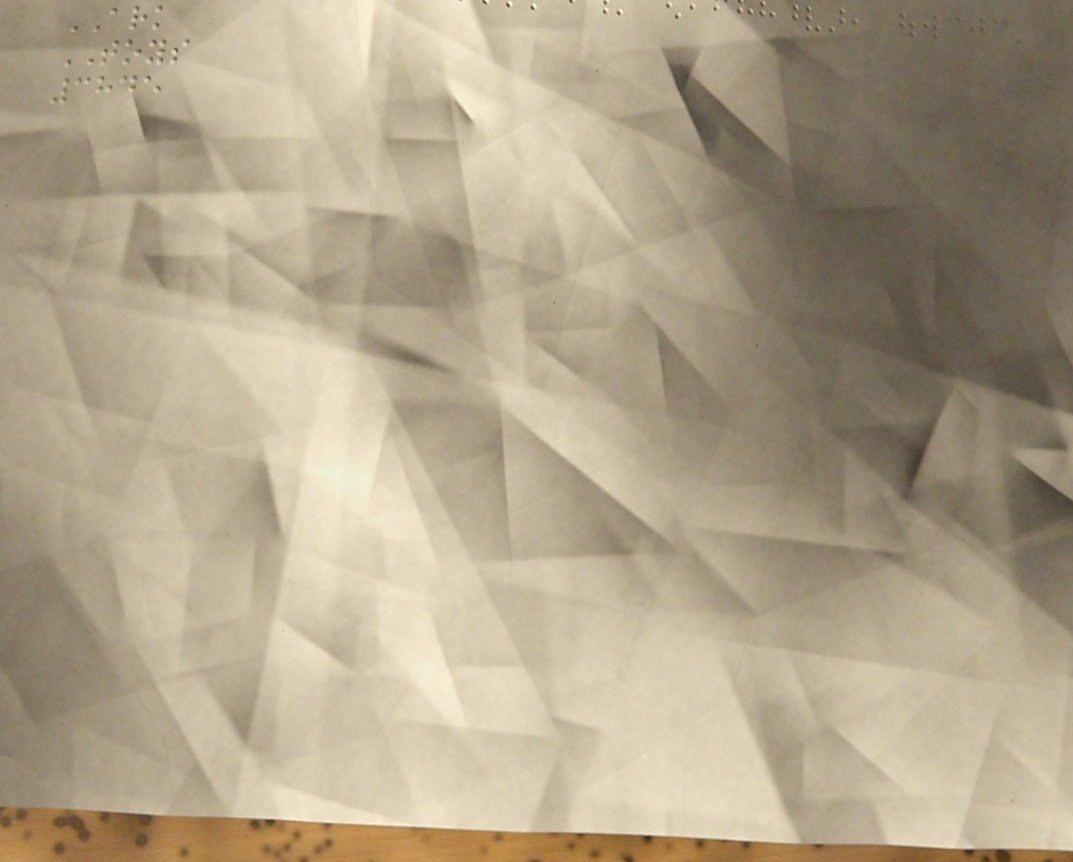ARK
TOYS
3845
